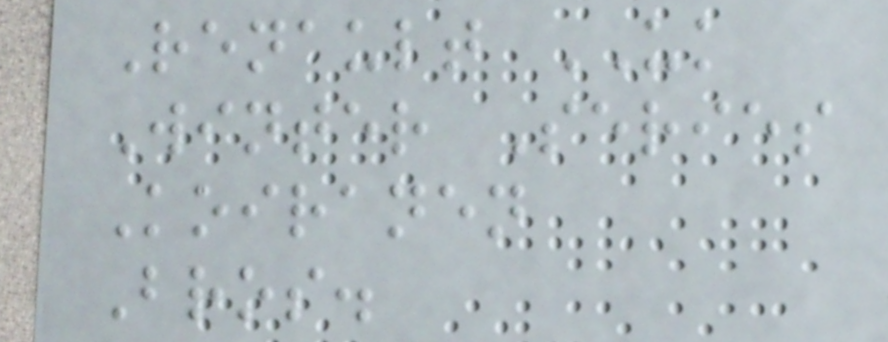Renault UK
Winter Series
Koiranen
Bros.
